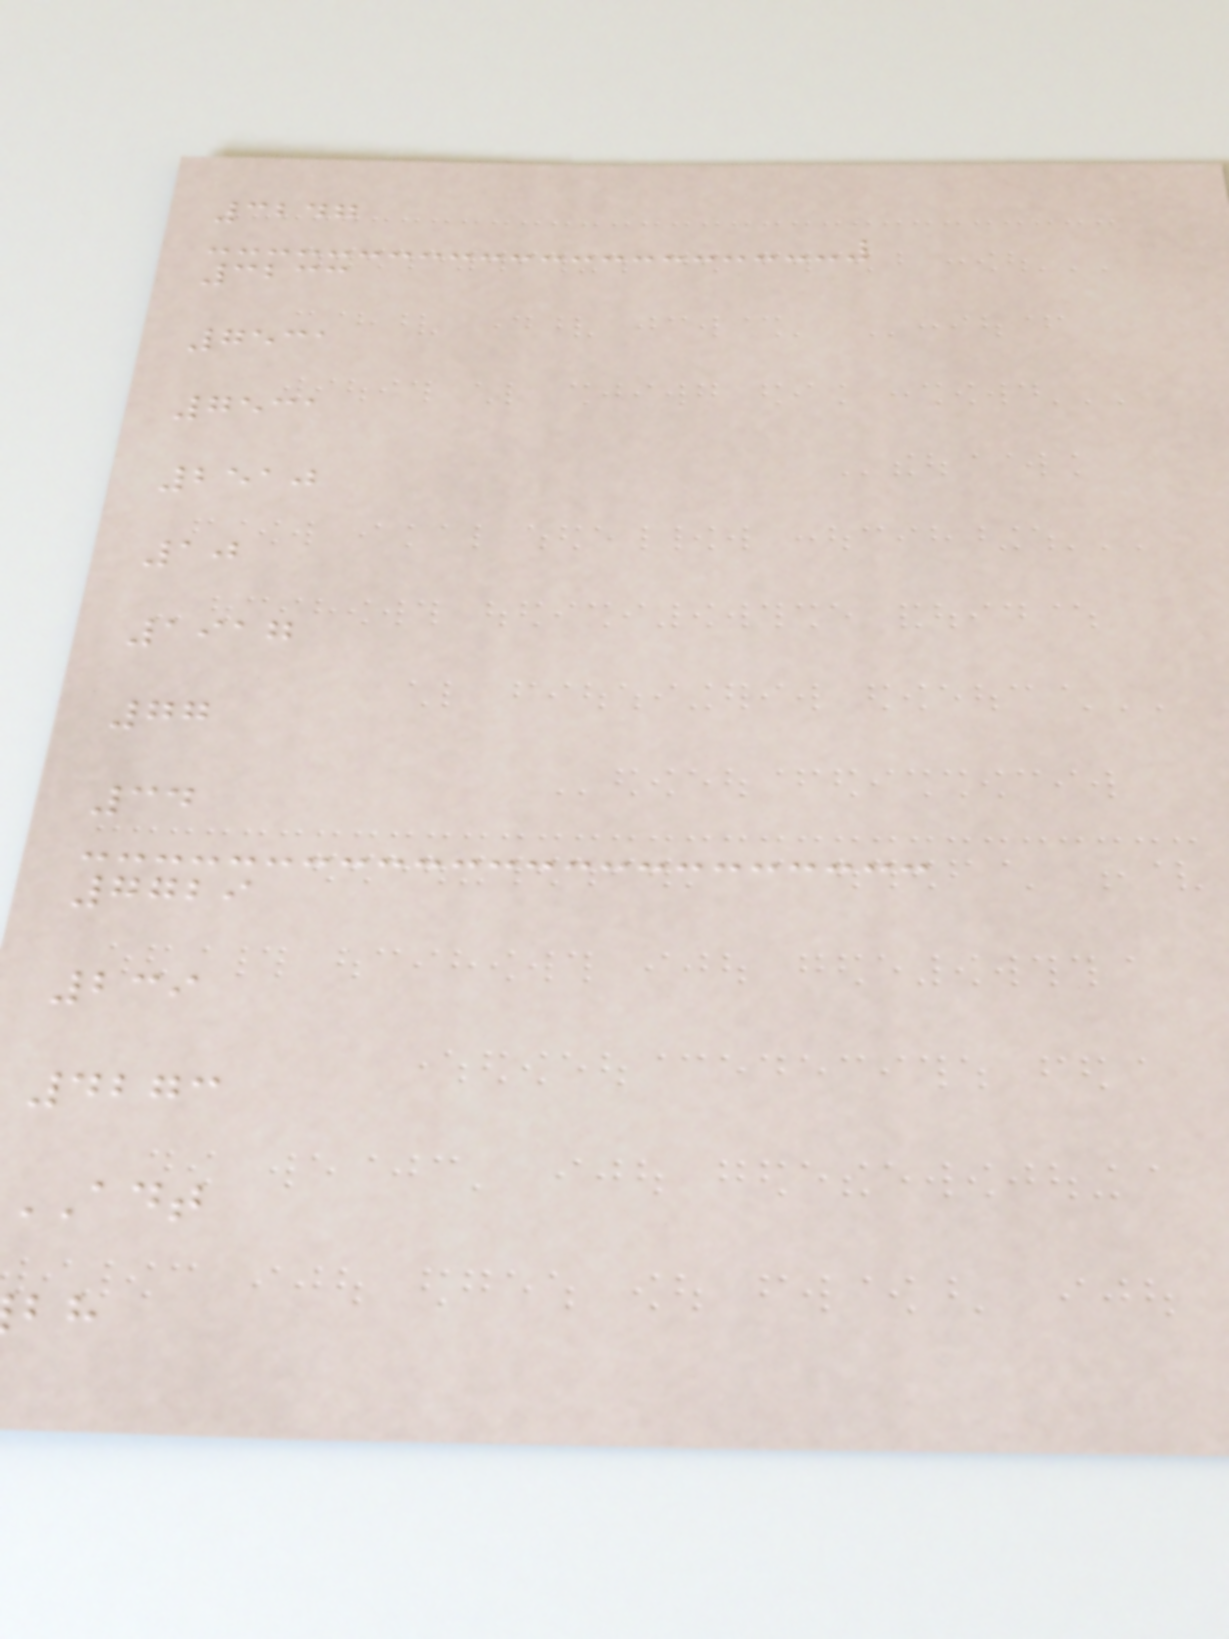3247
3233
7531
7531
2510
10
1917
77
34
7729
239
4273
ADT
